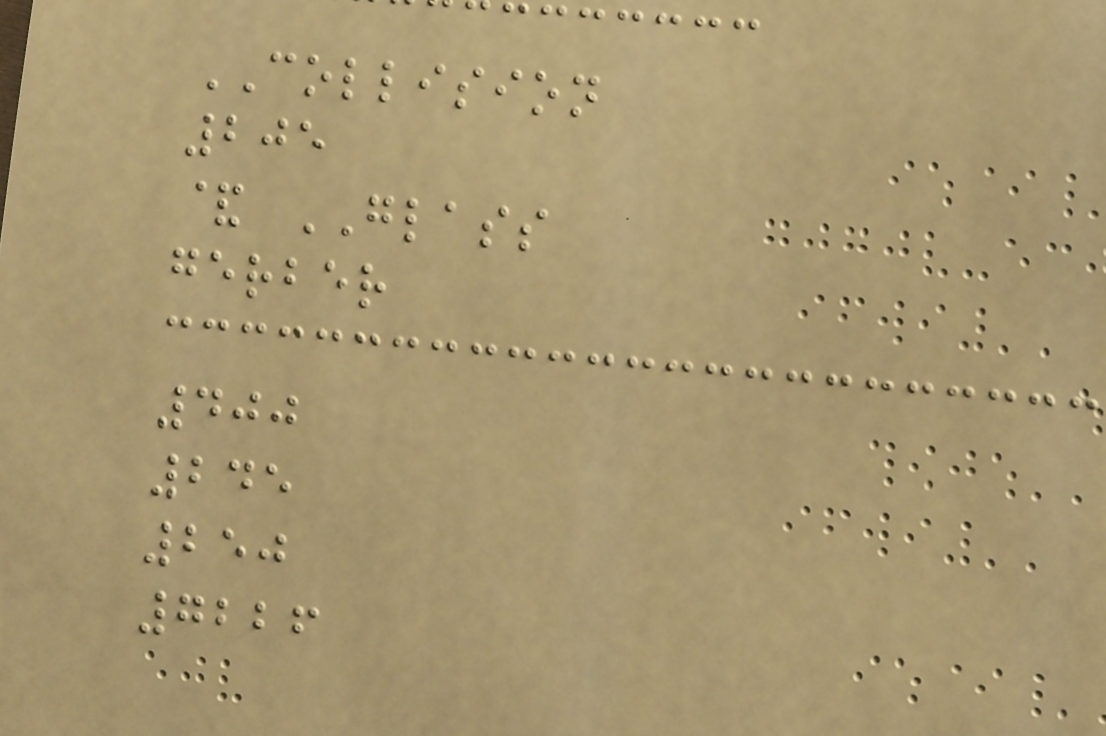COLLISION
205
& GLASS
gerber
400
245
250
7226
